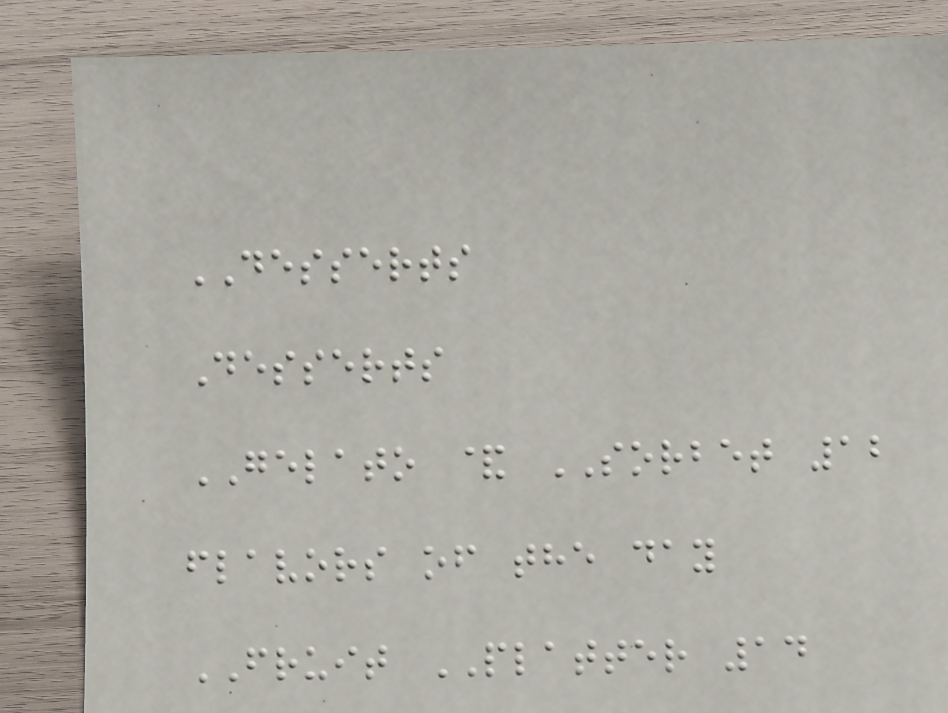DESSERTS
Desserts
GELATO & SORBET 12
flavors of the day
FRUIT PLATTER 14
